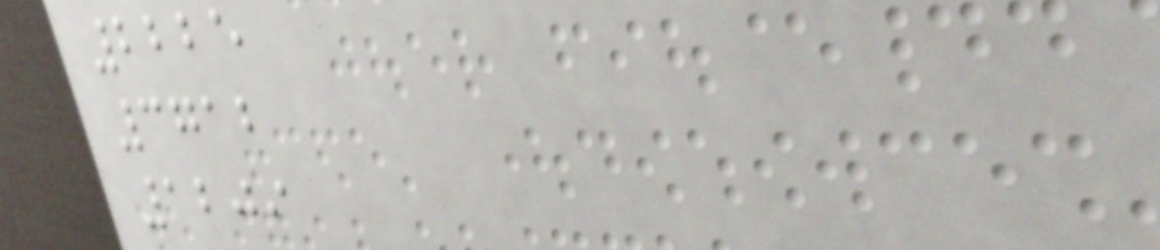2225
3712
1209
